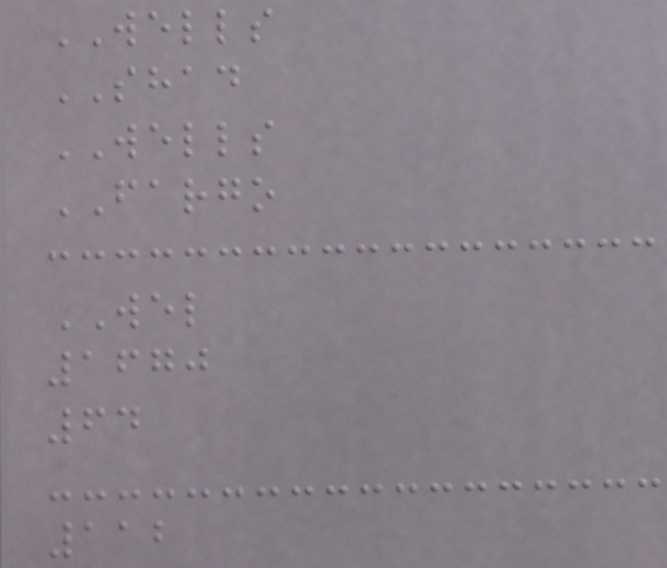WELLS
SHAD
WELLS
FARGO
WEL
1670
64
112
